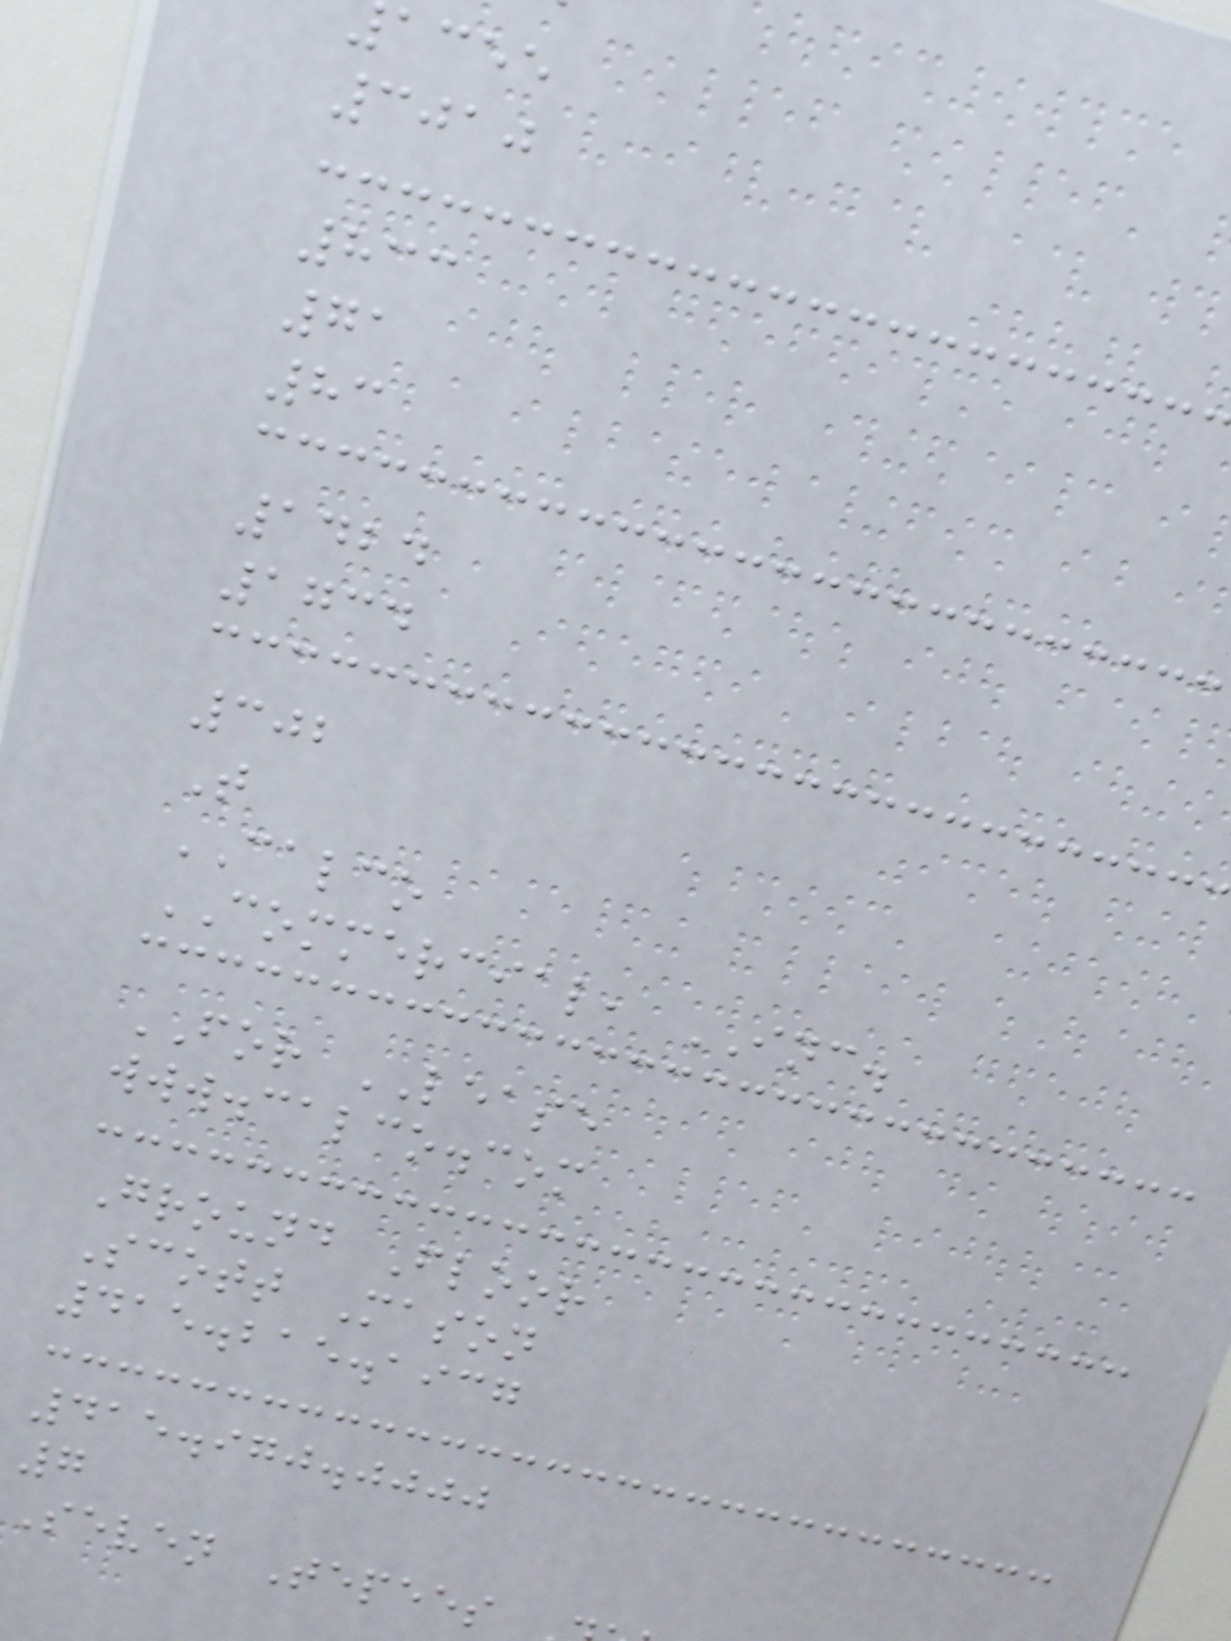acee
3010
833
71
83
1424
1734
302
T
CALCO
COMMERCIAL, INC.
FOR LEASE
www.calco.com
Ground Floor
Scott Mason
415.215.1937
415.970.0000
7
Seven Tepees
